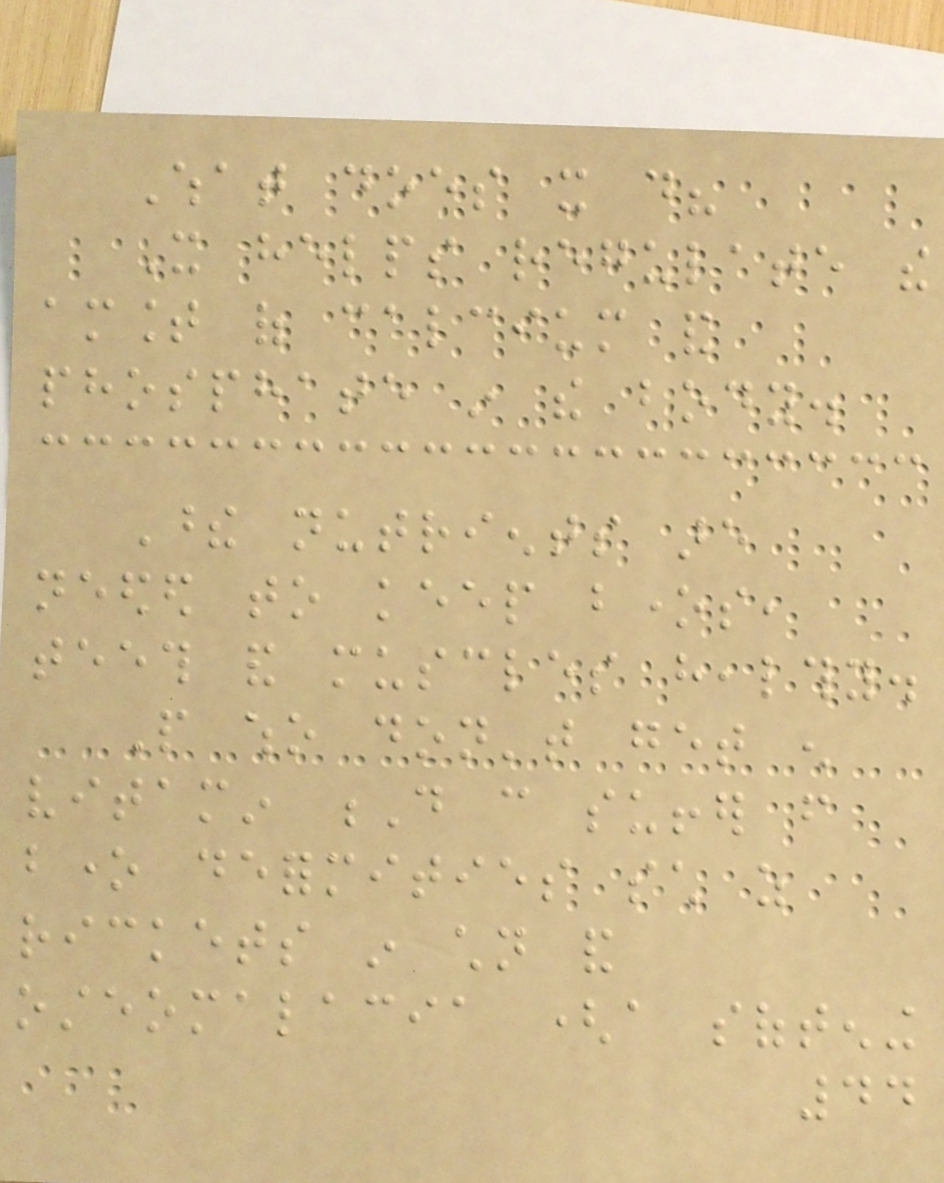What does it do?
It helps regulate the
amount of calcium and
phosphate in the body.
These nutrients are
needed to keep bones,
teeth and muscles healthy.
People who don't get enough
vitamin D can suffer from
bone deformities such as
rickets in children and
osteomalacia (a softening
44
